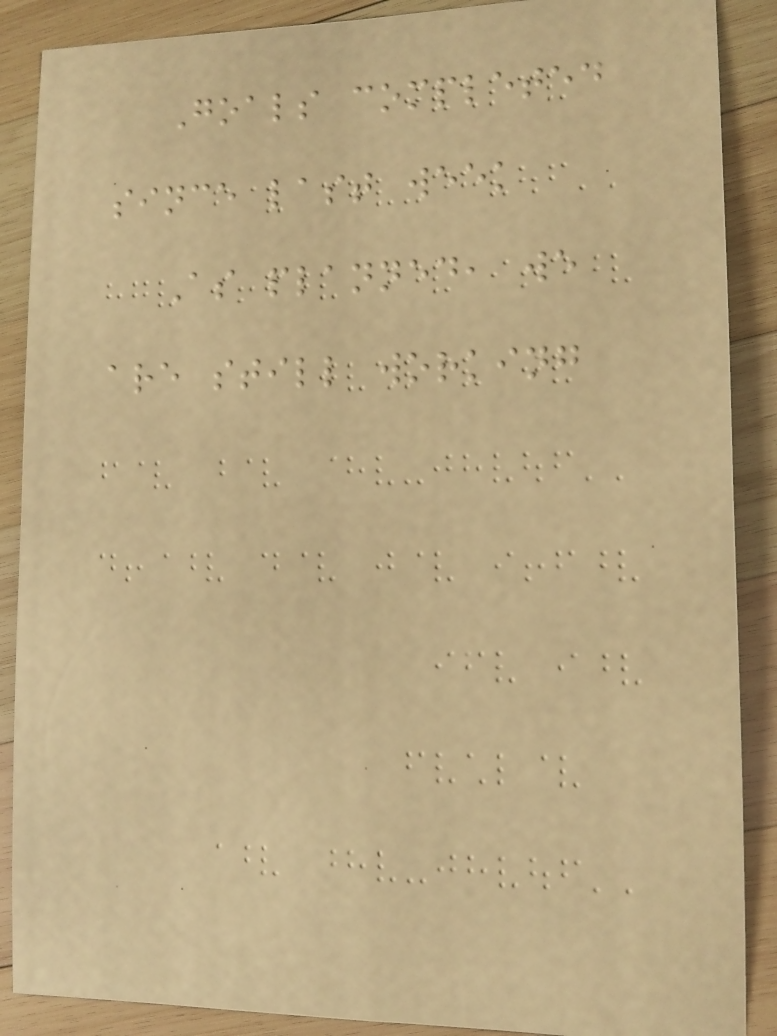Goals completed
since last week
As planned, we
are still working
